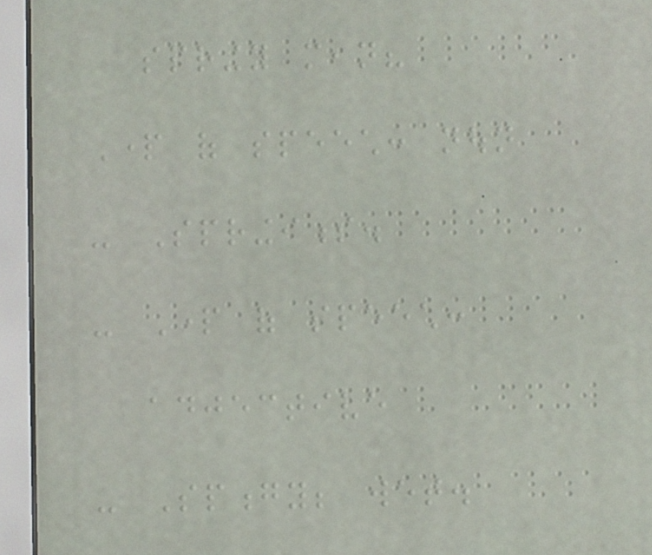springy mean?
Part of speech: noun
- Springiness.
- Part of speech:
adjective
- Spongy; wet.
